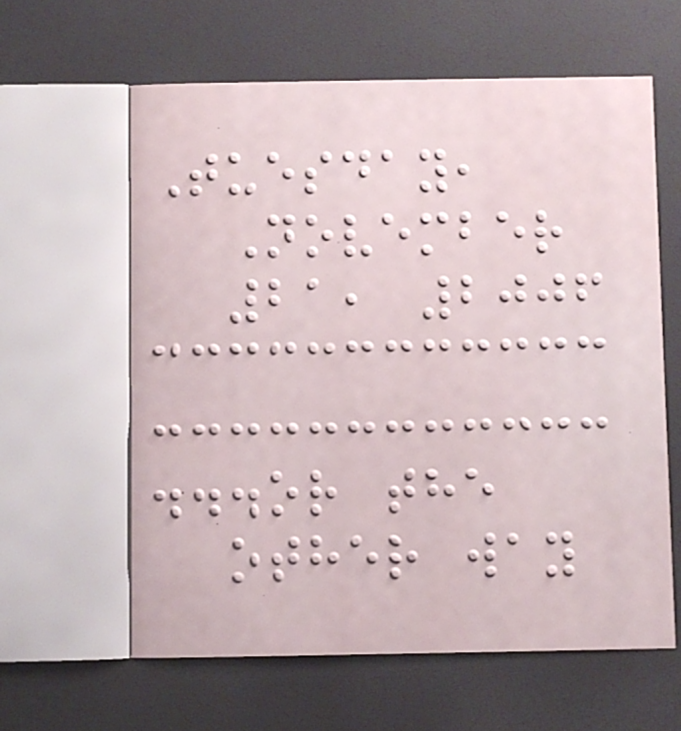Tuesday,
November
21, 2006
...or the
other way
